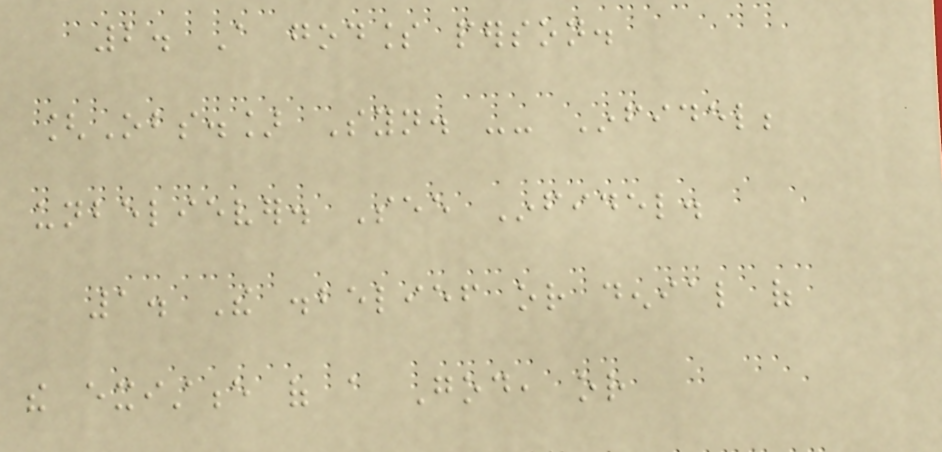2. A godless person.
[Obs.] Syn. -- Infidel;
unbeliever. See Infidel.
1. The disbelief or denial of
the existence of a God, or
